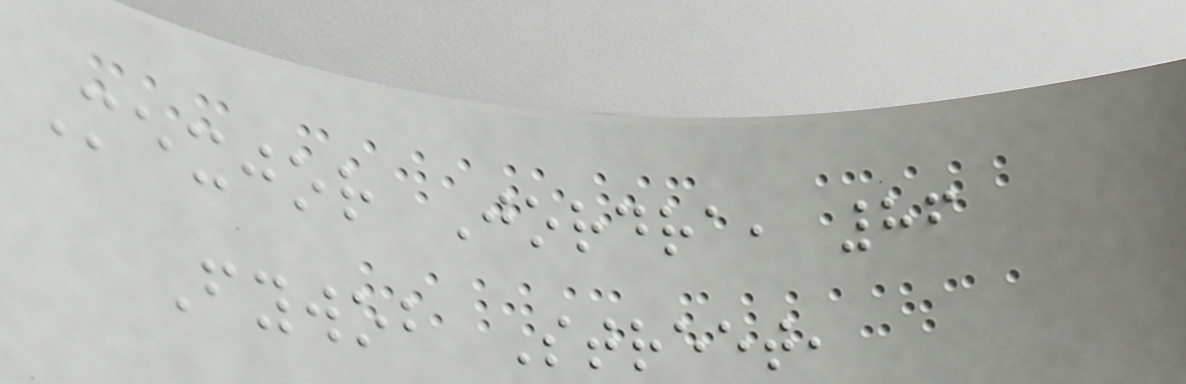Mexjor Jordra, 86
Fywob Street,
